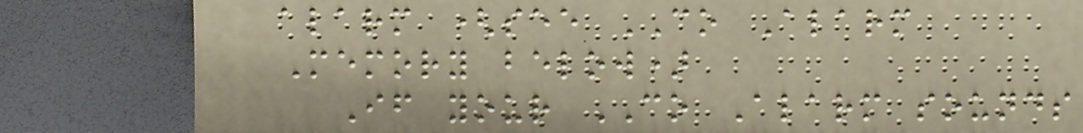alarm (see CO Alarm
Memory below)
If your CO Alarm sounds
